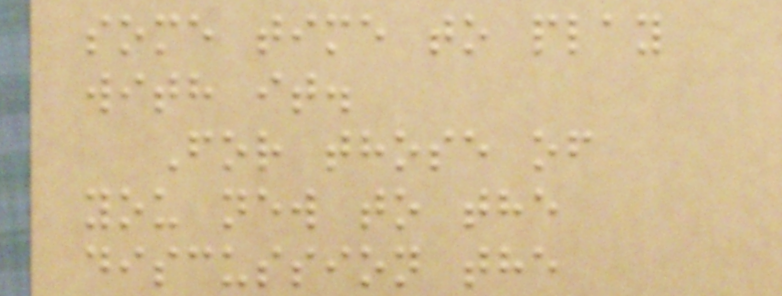some time to play
with it.
For those of
you new to the
discussion the
